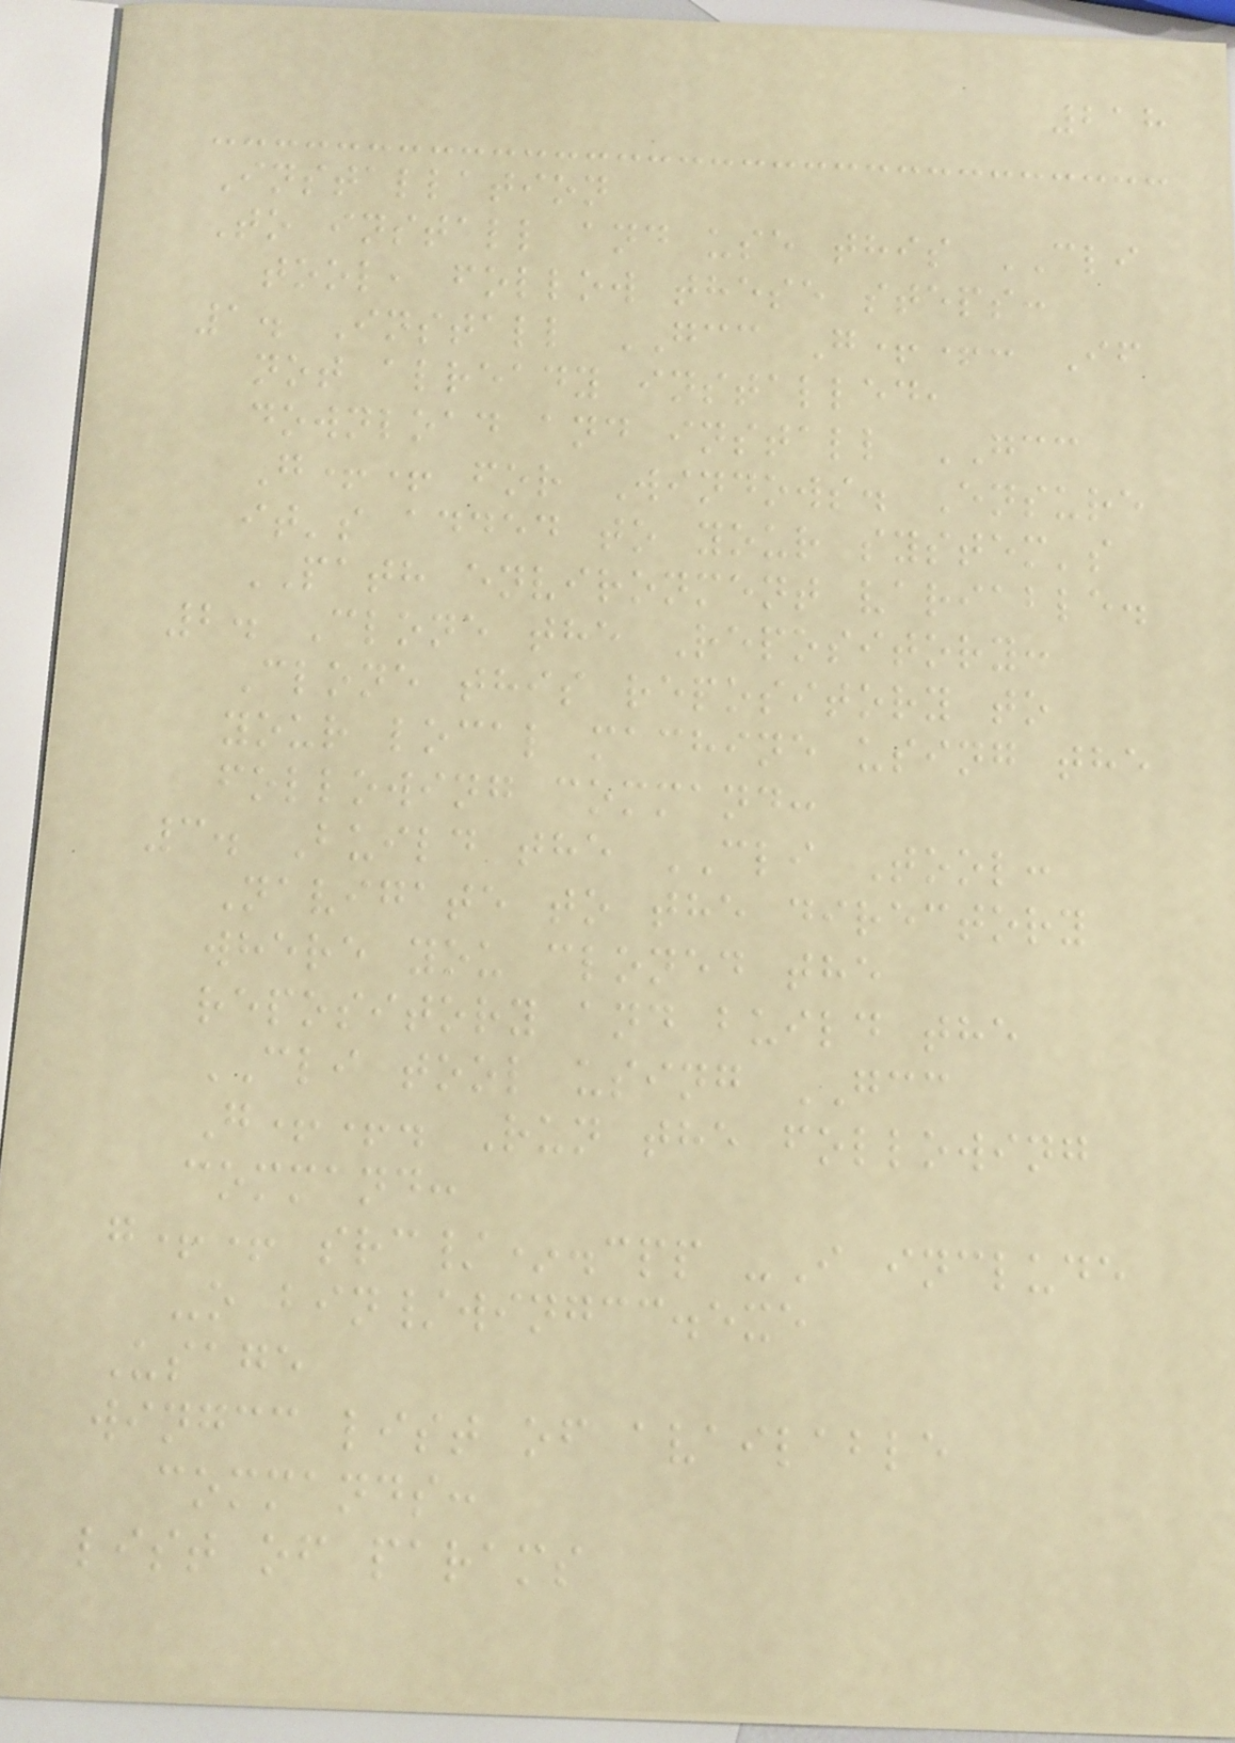218
Installation
To install and use this CLI
tool, follow these steps:
1. Install GCC G++: If
not already installed,
download and install GCC
G++ for Windows. Ensure
it's added to your system's
PATH environment variable.
2. Clone the Repository:
Clone this repository to
your local machine using the
following command:
3. Build the CLI Tool:
Navigate to the directory
where you cloned the
repository and build the
CLI tool using GCC
G++. Run the following
command:
g++ src/*.cpp -I include
-o bin/wingcc.exe
Usage
wingcc list of available
commands:
list of params
